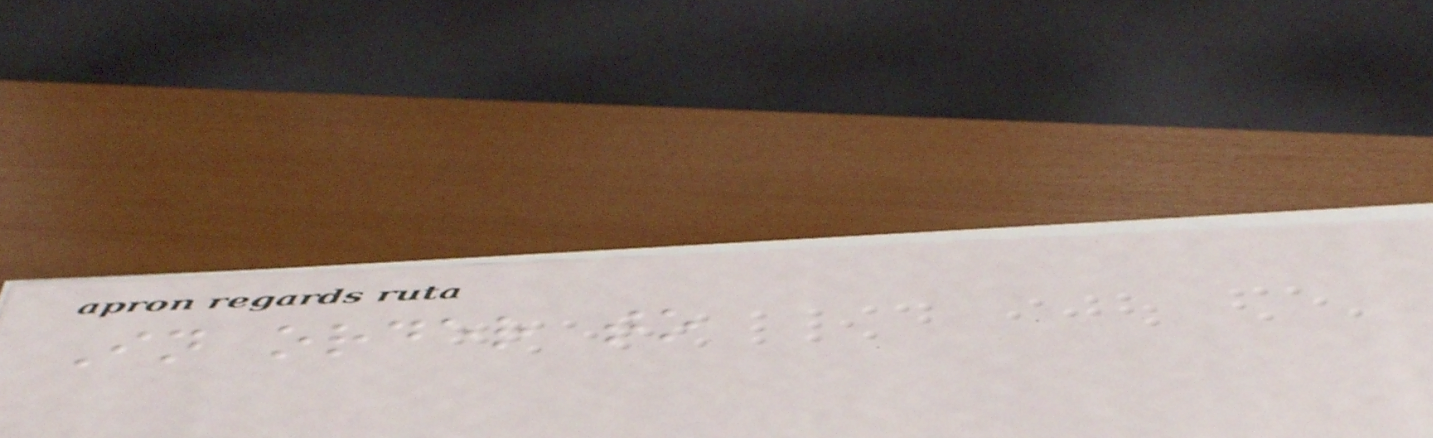In order to
